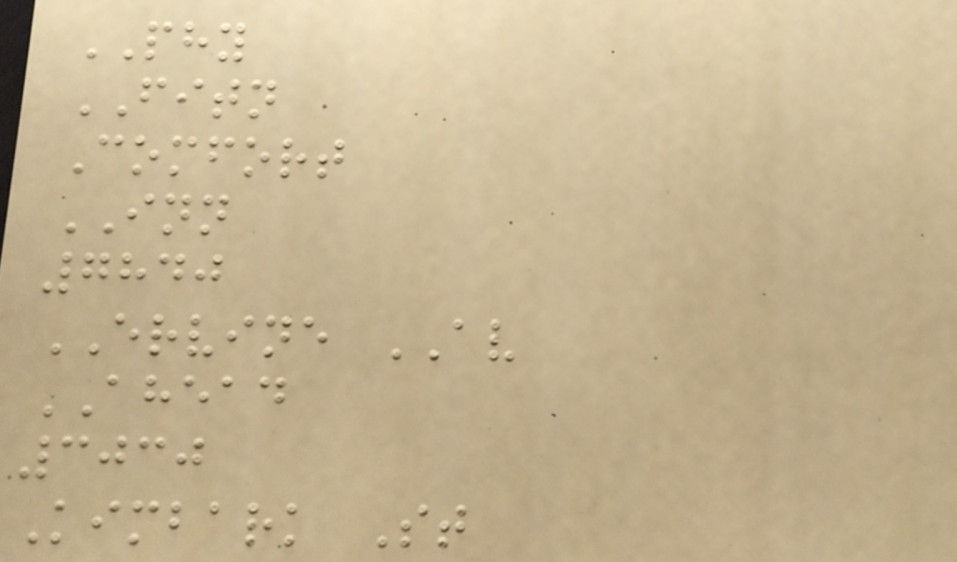PHY
FITN
Comfort
INN
7840
ERVINE AV
AHEAD
3030
Kimbark St
